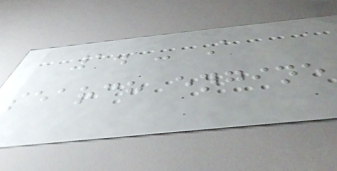1. - A
search engine
